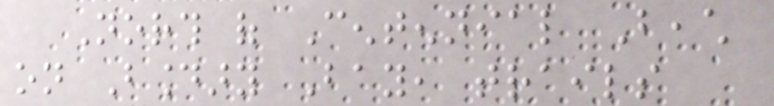North of Centennial Beach
on Boundary Bay, trails
